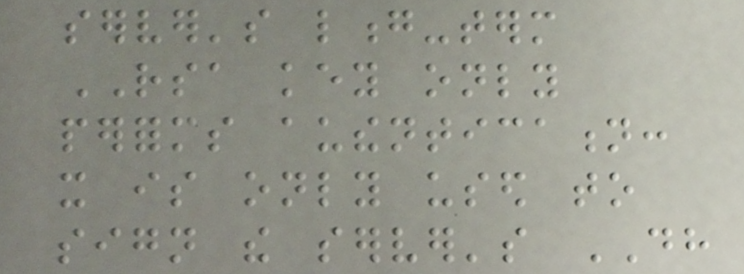server's long-term
RSA key only
performs authentication:
it is only used to
sign the server's DH
